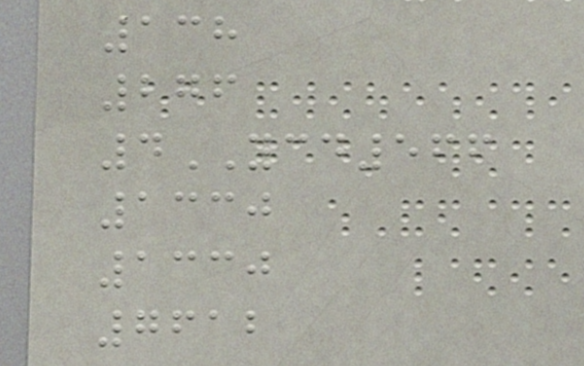138
276
4YCD566
1330
1330
7612
